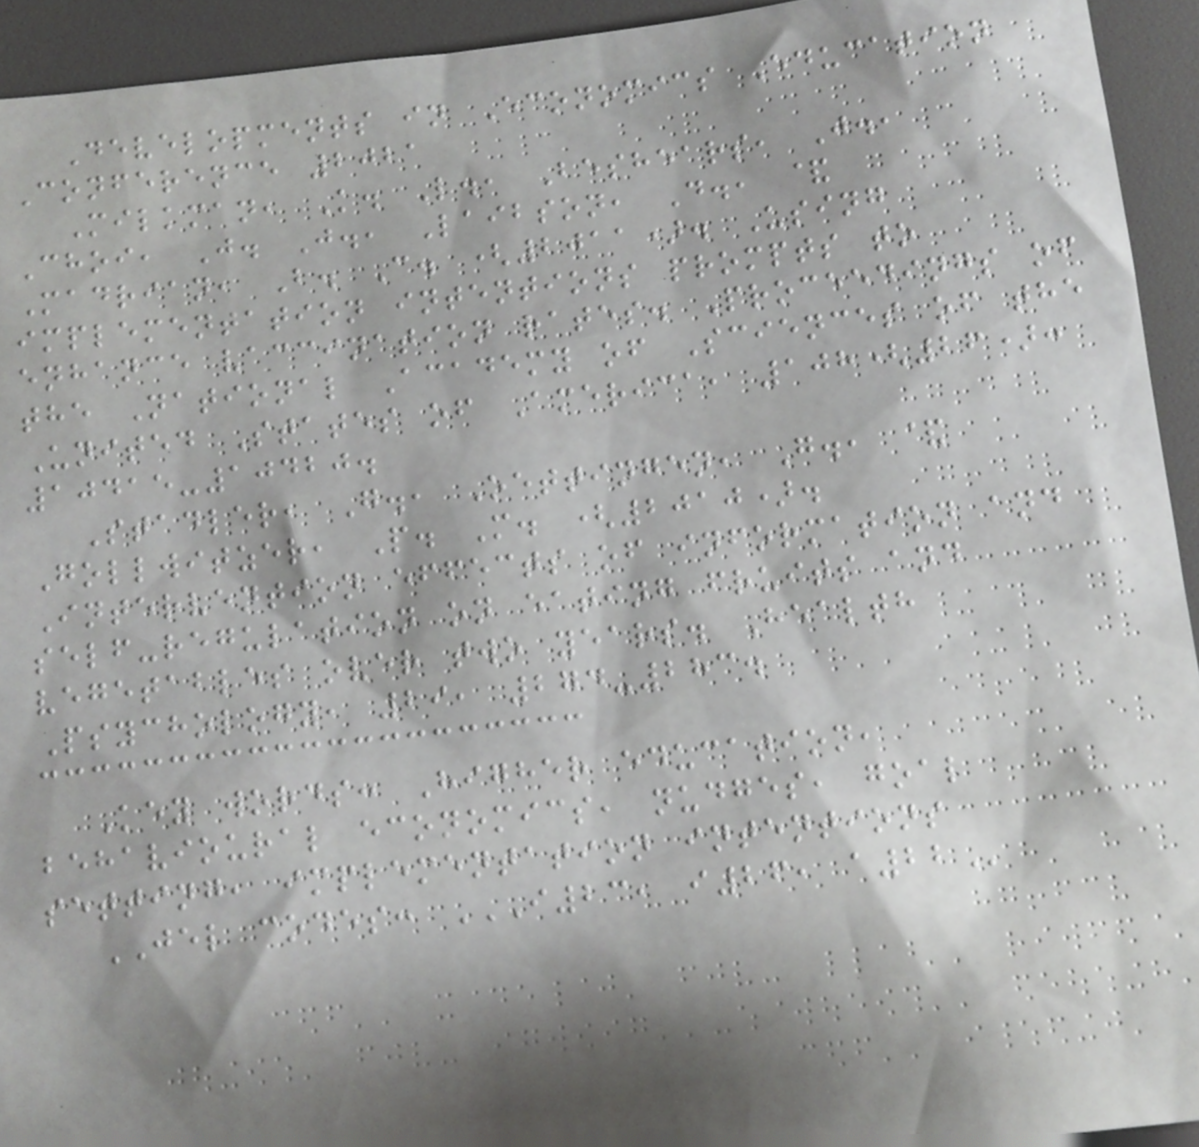Developments in Economics Education
Conference 2021
Milkman, K. L., Beshears, J.,
Choi, J. J., Laibson, D., &
Madrian, B. C. (2011). Using
implementation intentions prompts to
enhance vaccination rates. Proceedings of
the National Academy of Sciences of the
United States of America, 108(26):
10415-10420.
Stadler, G., Oettingen, G., &
Gollwitzer, P. M. (2010).
Intervention effects of information and
self-regulation on eating fruits and
vegetables over two years. Health
Psychology, 29, 274-283.
Key words: Higher education,
behavioural economics, nudges, goal
setting, implementation intentions
JEL codes: I23, I26, A22
